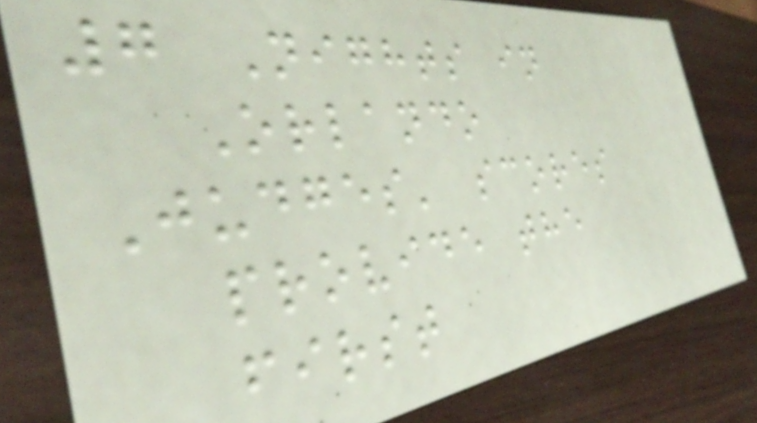7 Nights in
Orlando
Judges' scores
provide the
first
